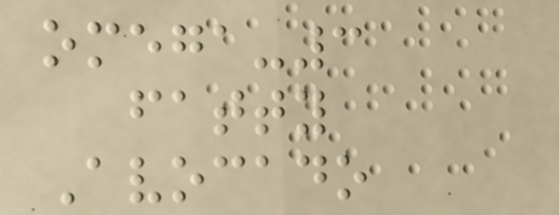omega-3
fatty
Avocado
